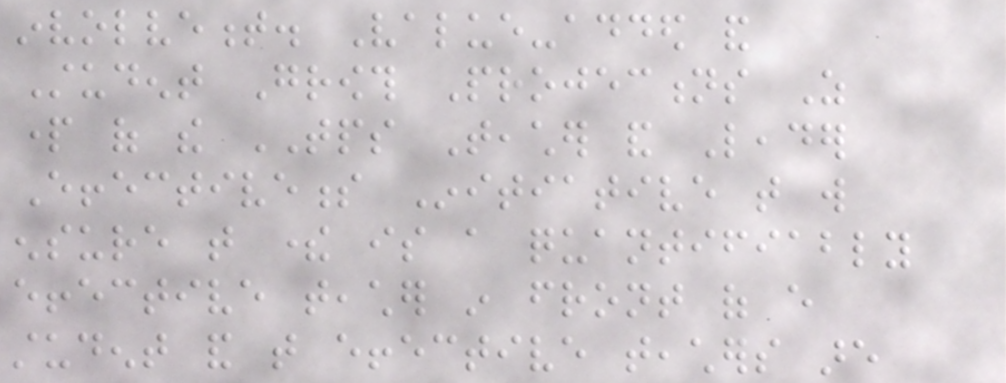involvement. Value-added and
Student Growth Projections As
part of the TPS Teacher and Leader
Effectiveness Initiative that will
ensure that there is a quantifiably
effective teacher in front of every
student and that effective teachers are
